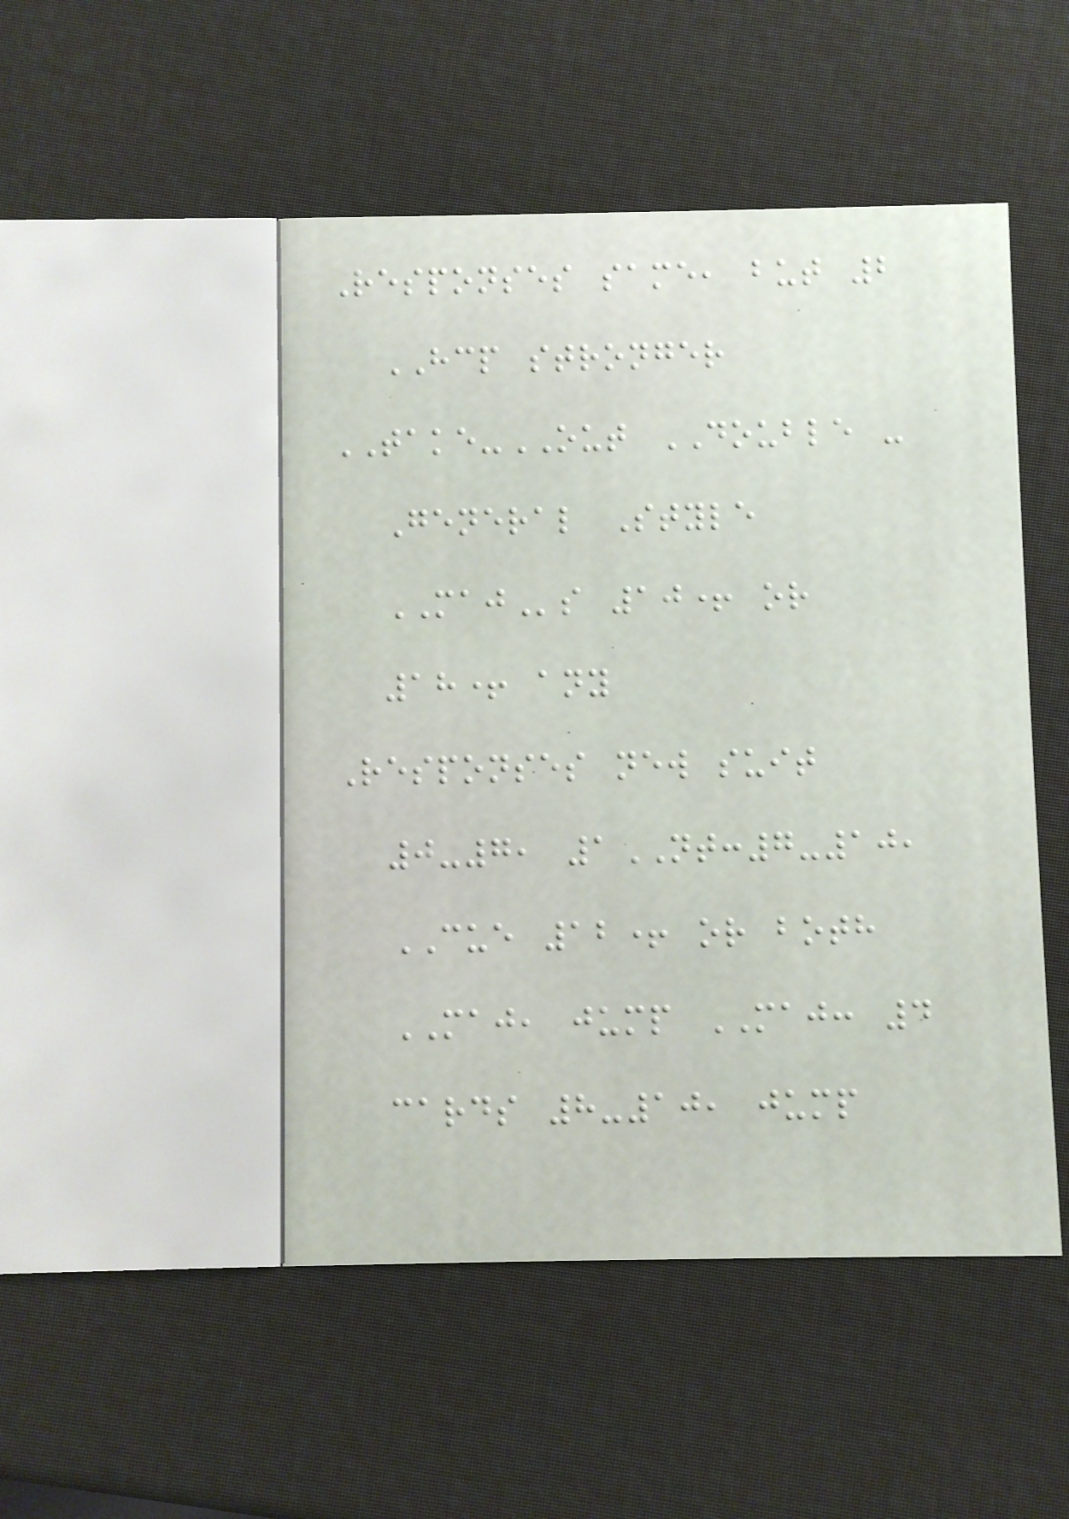Responses same, but 2
HCP stronger
TAKE-OUT DOUBLE -
General Style
MAJs 10+ or
18+ any
Responses new suit
0-7, 1NT:7-10,
CUE 12+ or both
MAJ, jump MAJ: 4
cards 8-10, jump
